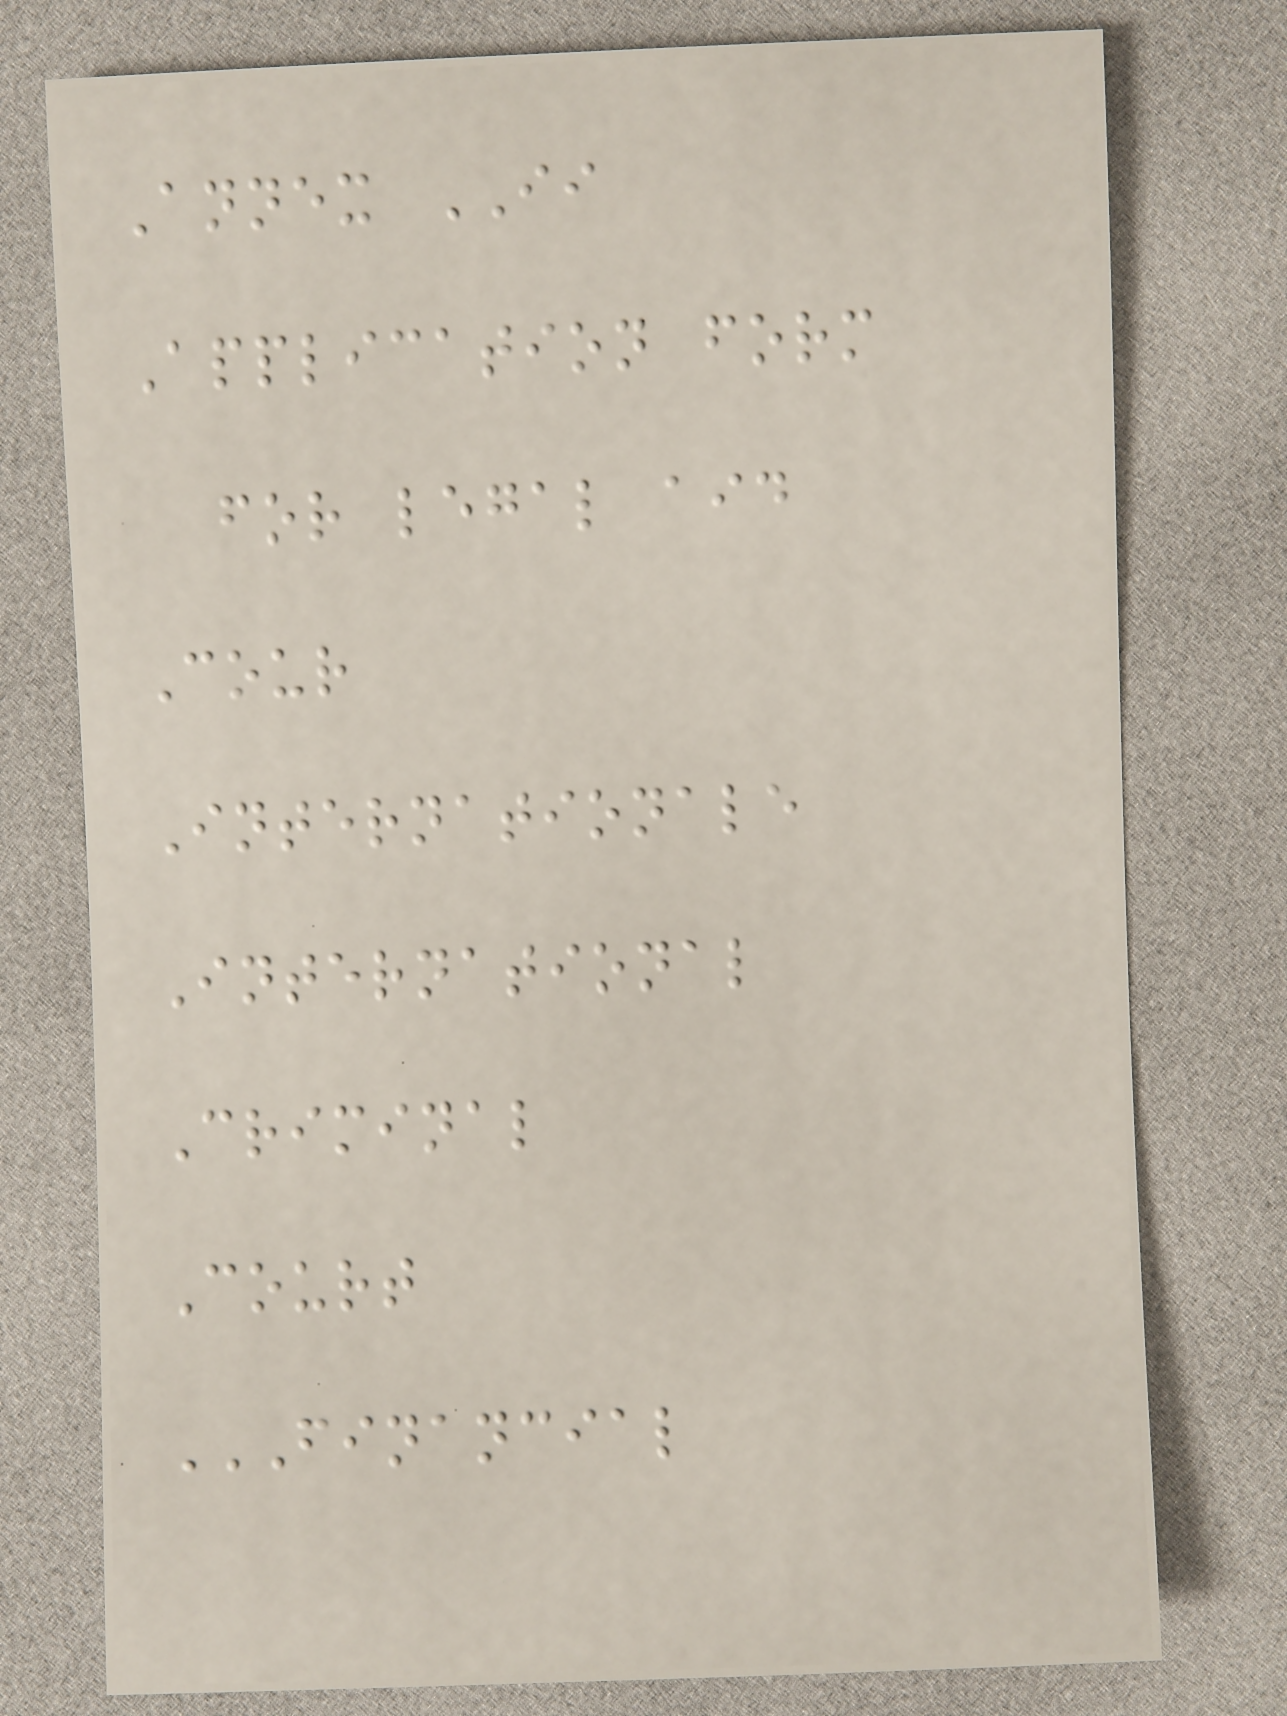Annex II
Application form
for legal aid
Cour
Internationale
International
Criminal
Court
FINANCIAL
